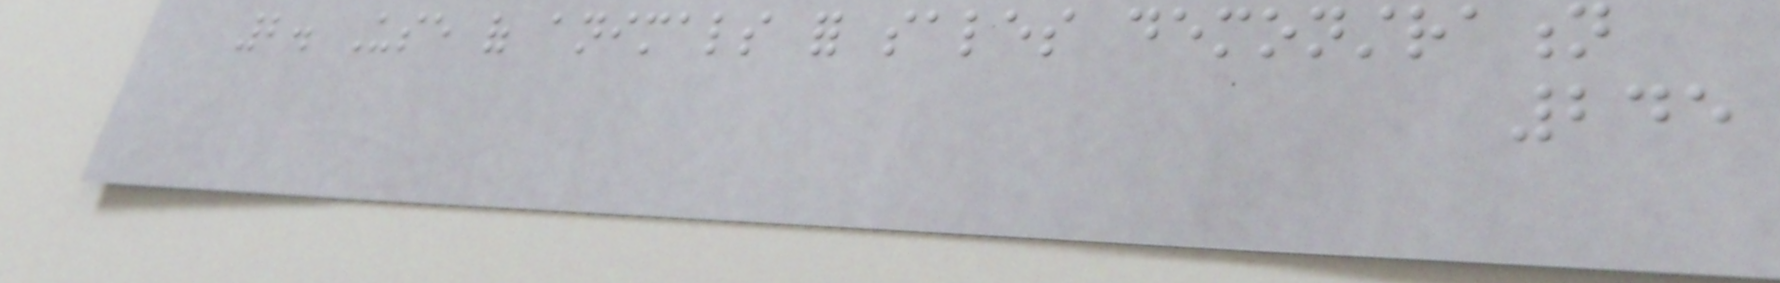2. Use of animals for sales demonstration
245
